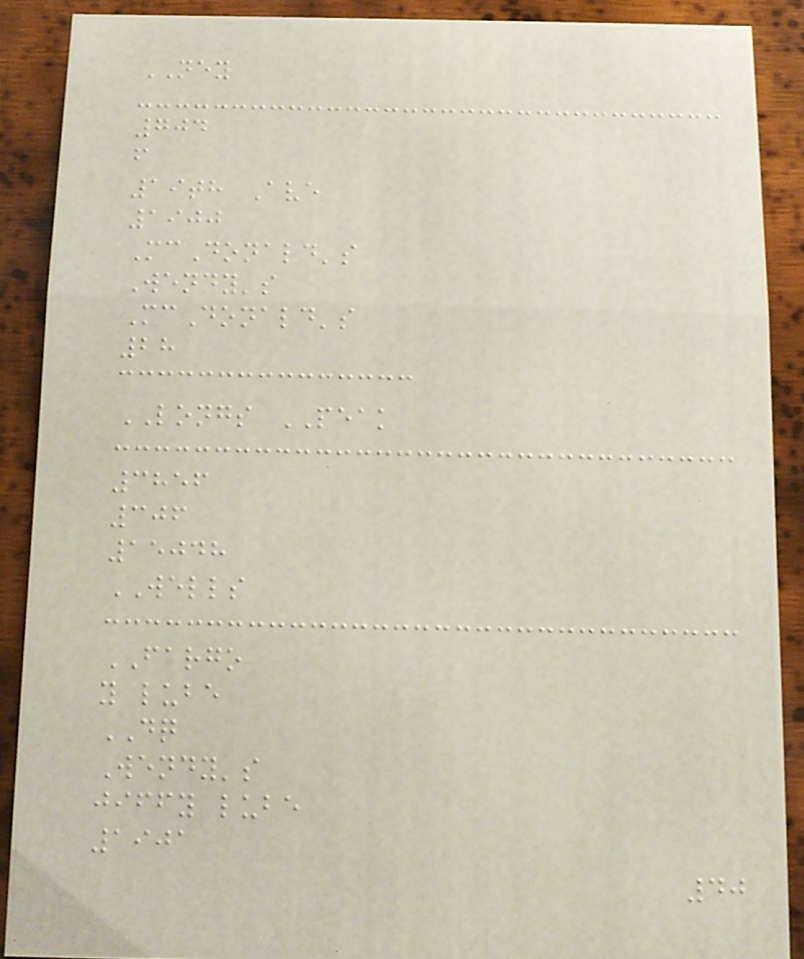NEY
704
f
19th Ave
1900
McDonald's
Wendy's
McDonald's
28
LONGS PEAK
3856
306
15048
WELLS
FARGO
y lube
DQ
Wendy's
jiffy lube
1901
40
